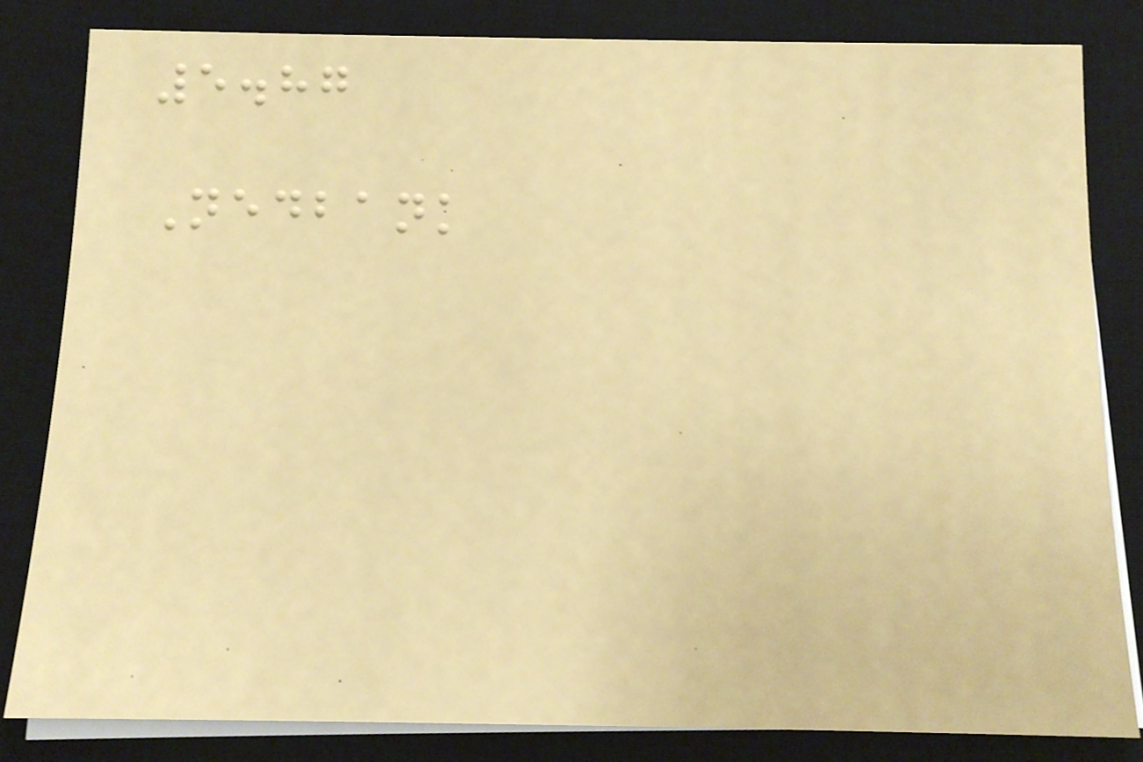5.87
Nedbank
